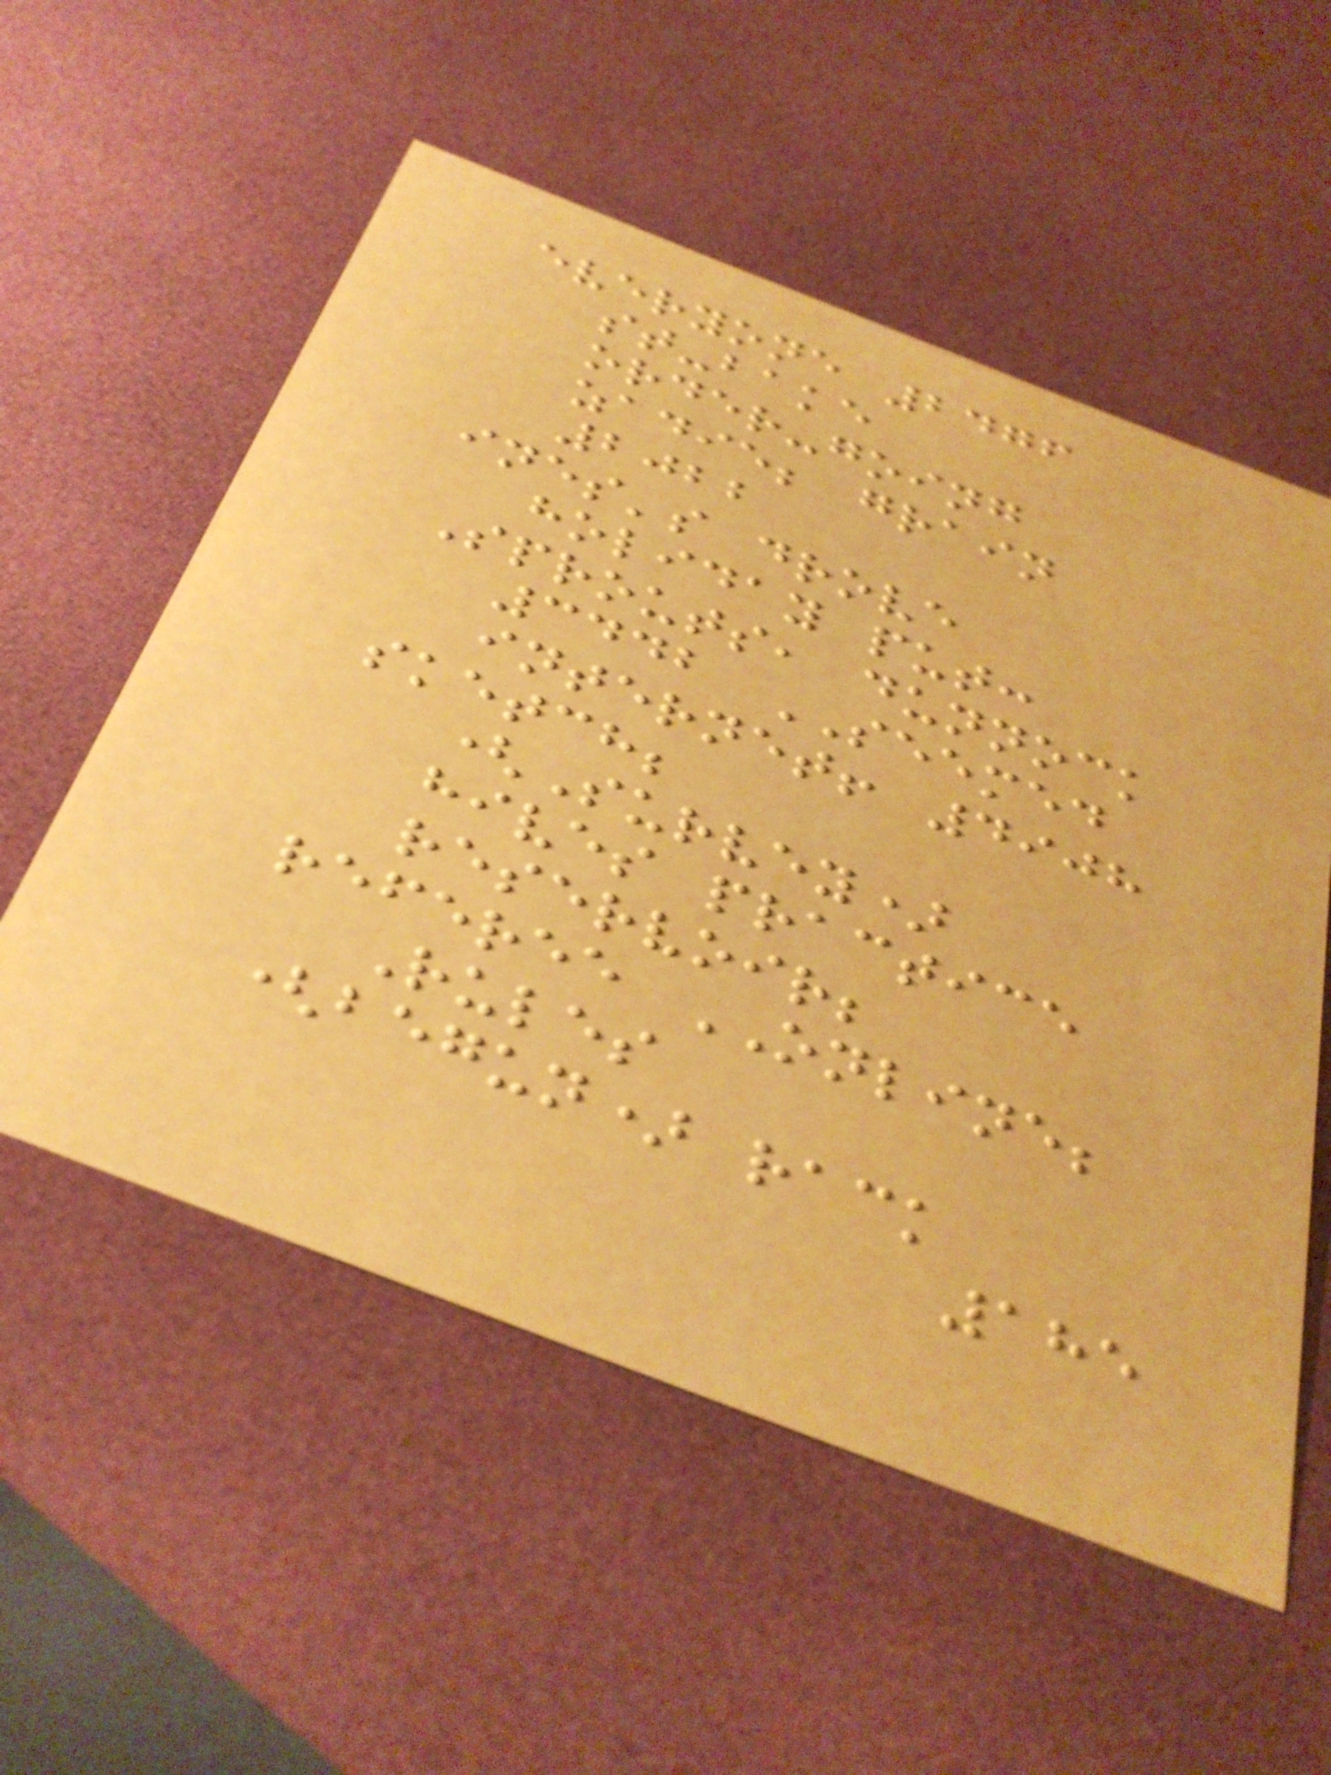everyone 2476
st-bake
order-going
zadie; grain
2022
ines's drove
holiday put:
Sprouts, dunnock
3442 SEEMED
internet! 4908
sketch;
(Survey)
hives practice
reservoir;
referee ONLINE;
Rules
(begun) rack
185
